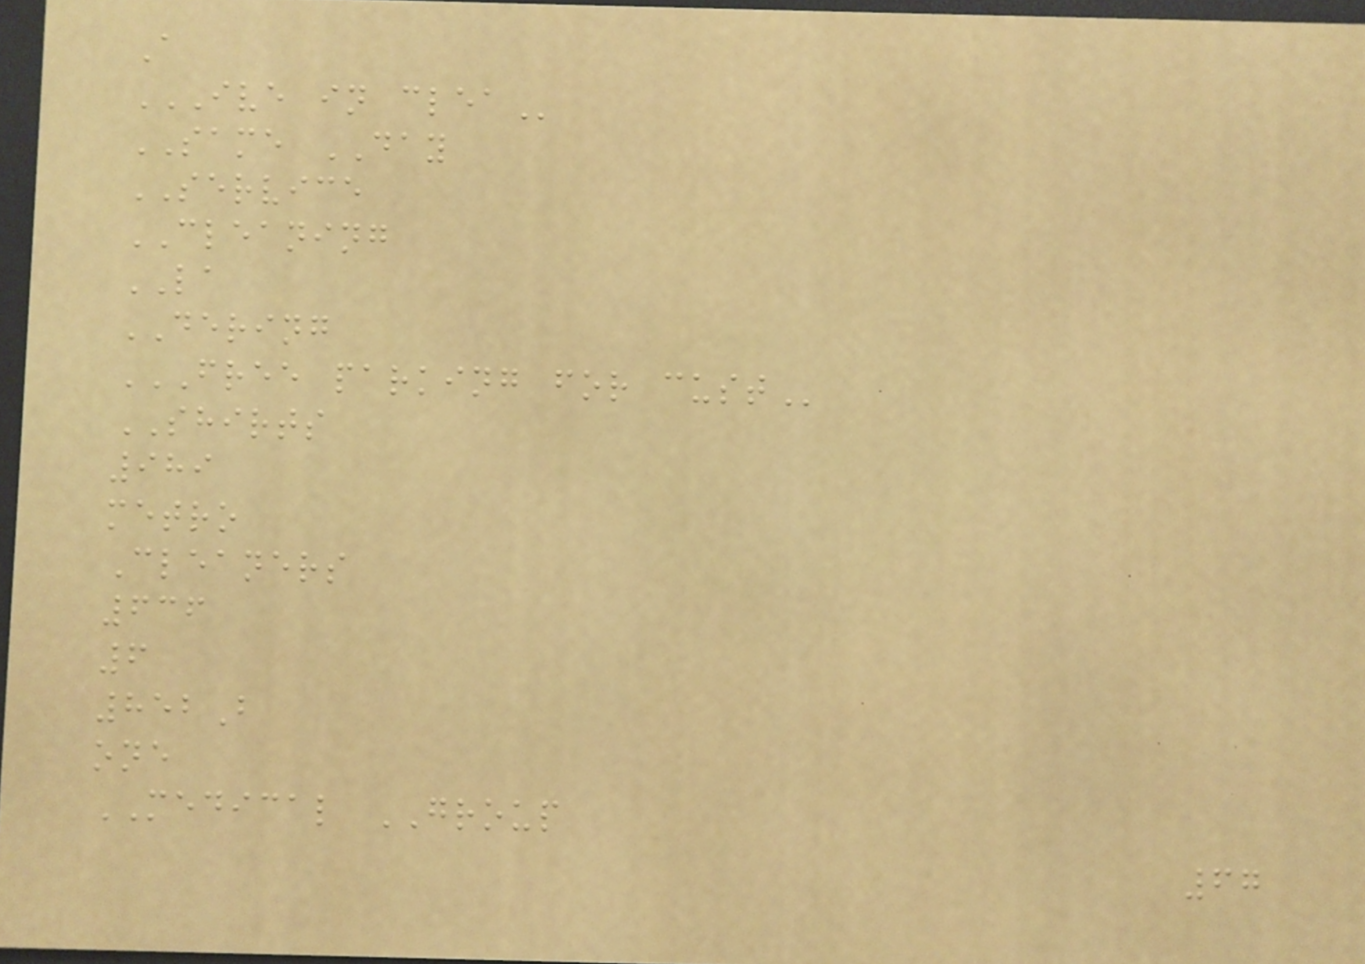A
IVE IN CLEA
SAME DAY
SERVICE
CLEANING
LA
DERING
FREE PARKING FOR CUST
SHIRTS
989
metro
Cleaners
636
6
852B
one
MEDICAL GROUP
67
